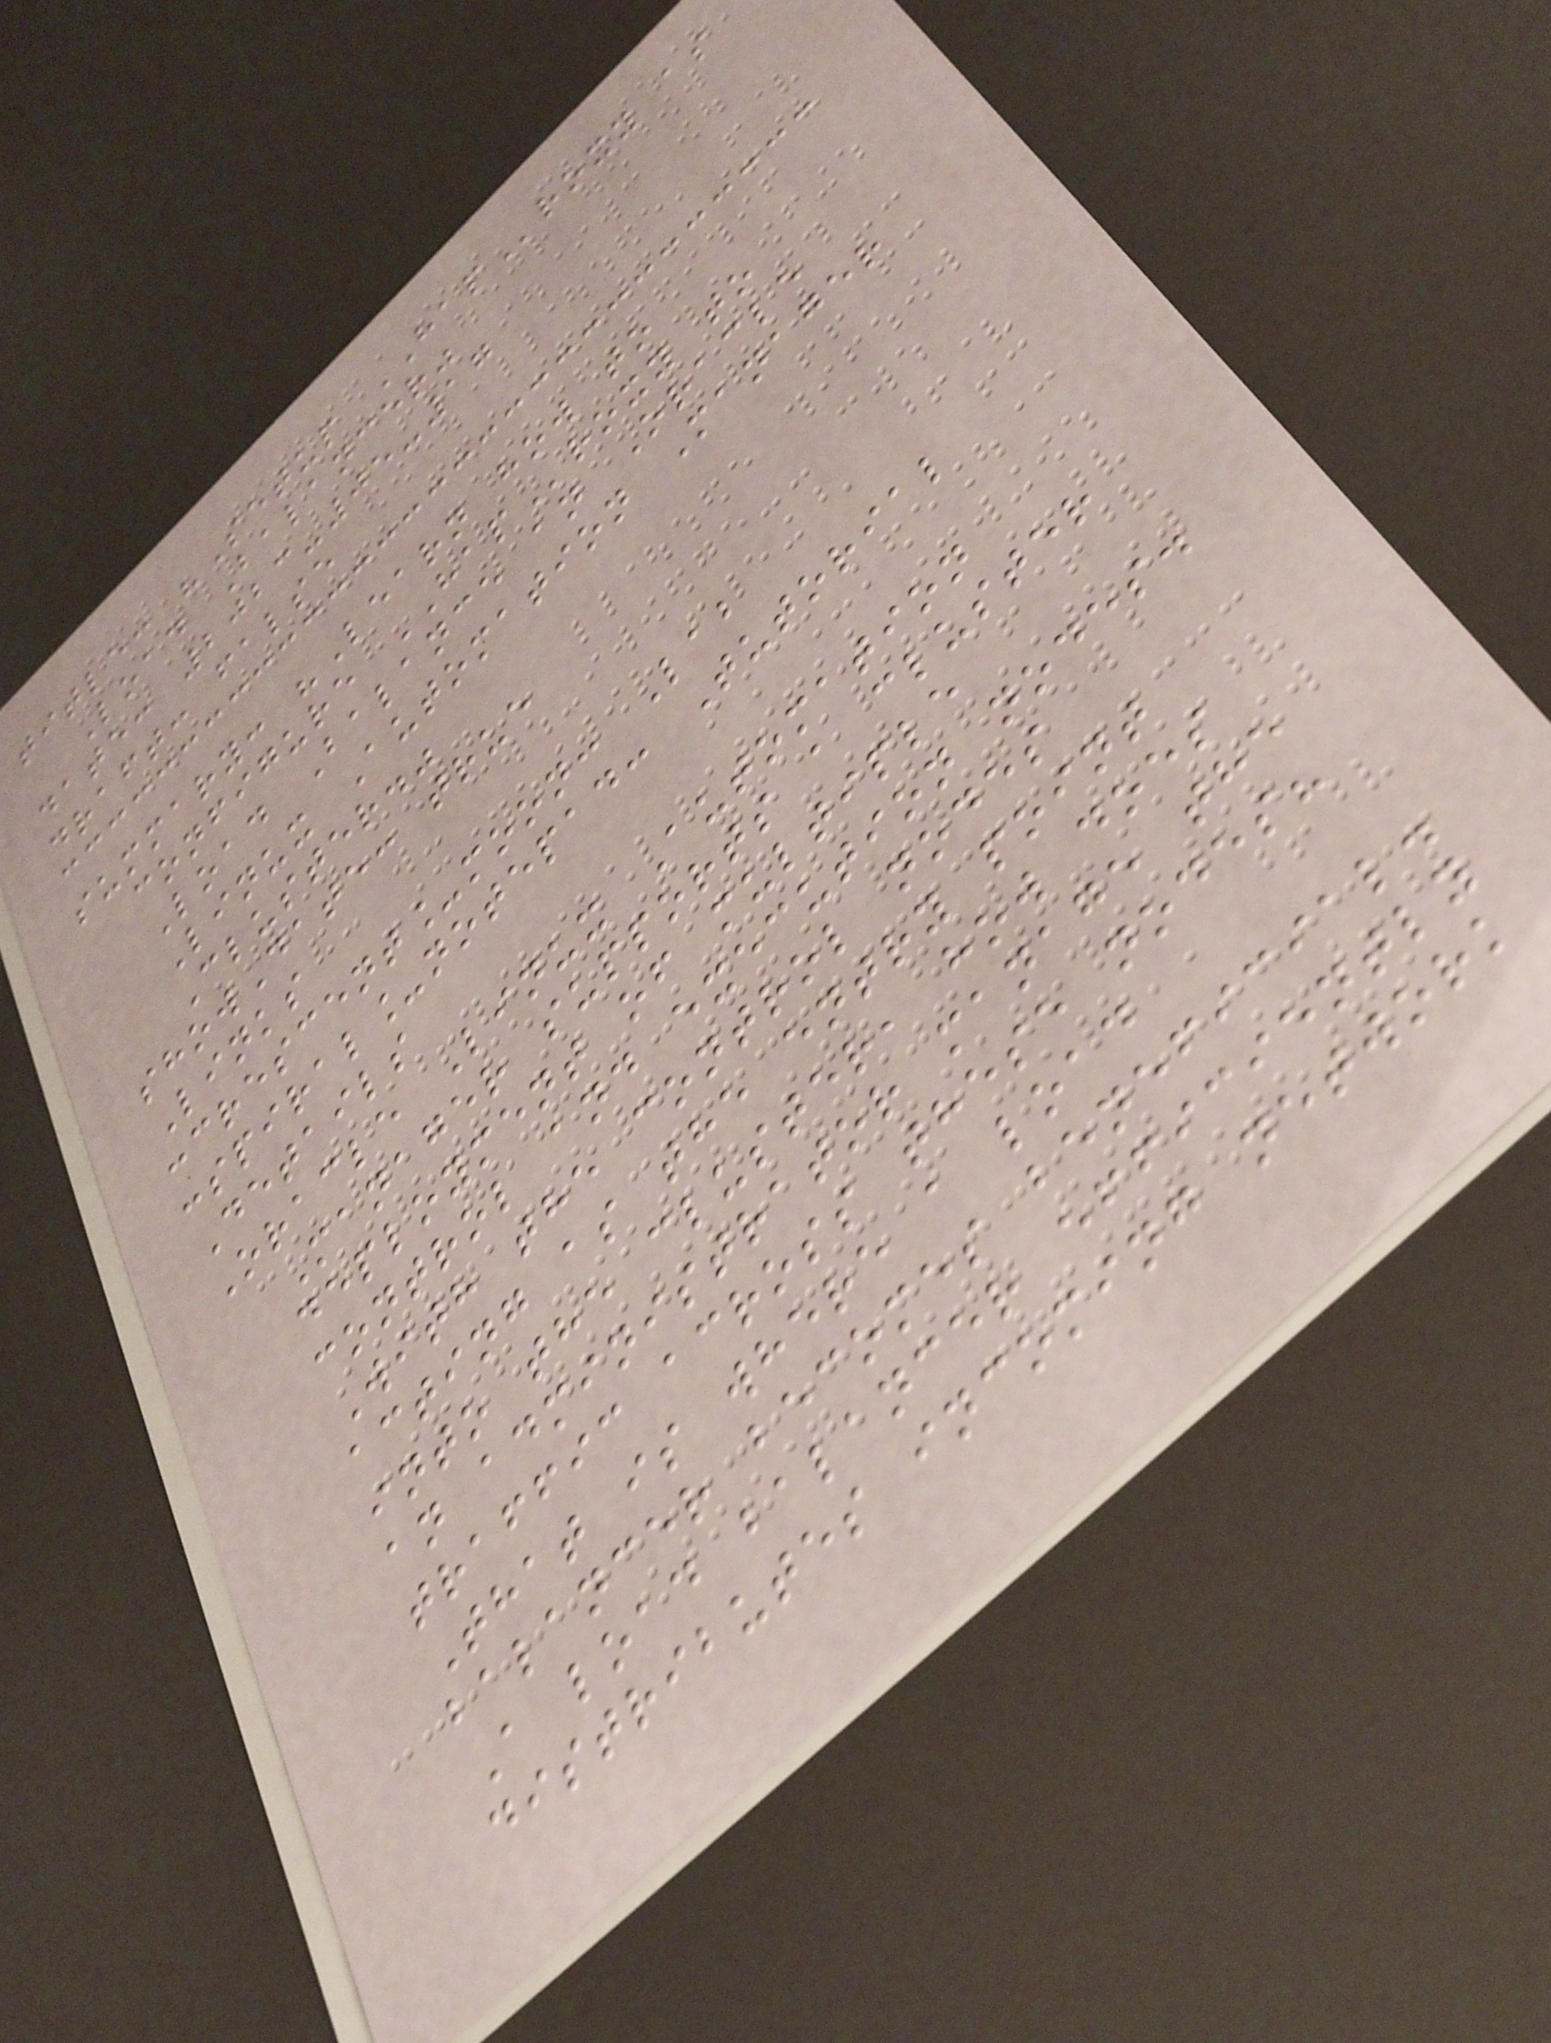title: "Setup HAProxy as
Load Balancer"
date: 2023-05-17
draft: false
summary: "Learn how to
configure HAProxy to
Load Balance an Oracle
Linux Automation Manager
Cluster."
showDate: true
Links
:crescent_moon: Lab
:spiral_notepad: Tutorial
Details
Oracle Linux Automation
Manager supports a cluster
deployment of multiple
control and execution nodes.
With the control nodes
acting as the entry point
into the cluster, how does
an administrator manage the
traffic across these nodes?
That is where a load
balancer becomes beneficial.
A load balancer efficiently
distributes incoming network
